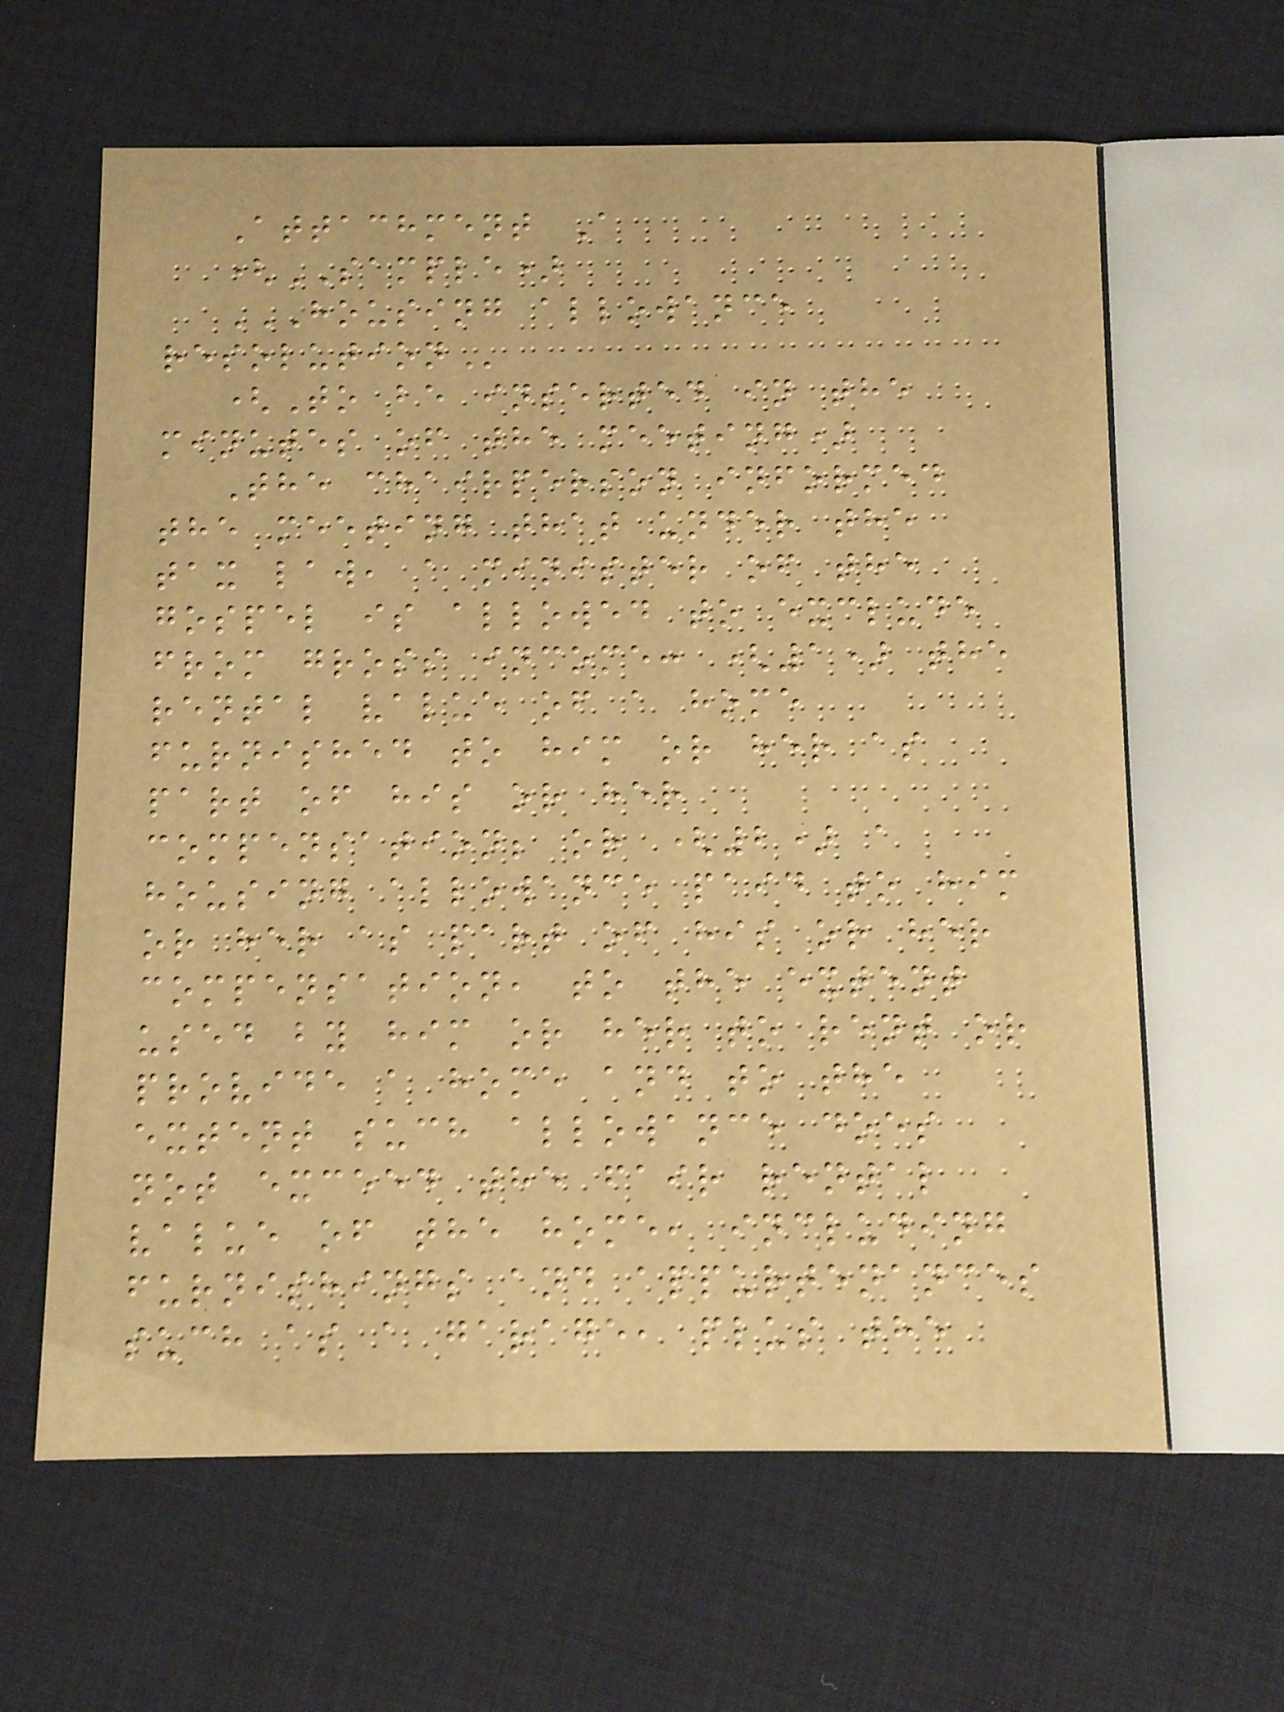Attachment A
(SAMPLE)
HOUSING ALLOWANCE
RESOLUTION
(To be inserted in the
minutes of the meeting)
The chairperson informed
the meeting that under the
tax law, a minister of the
gospel is allowed to exclude
from gross income: (1) the
rental value of a home
furnished to him or her as
part of his or her
compensation; or (2) a
housing allowance paid to him
or her as part of his or her
compensation, to the extent
used by him or her to rent or
provide a home and to the
extent such allowance does
not exceed the fair rental
value of the home, including
furnishings and appurtenances
such as a garage, plus the
